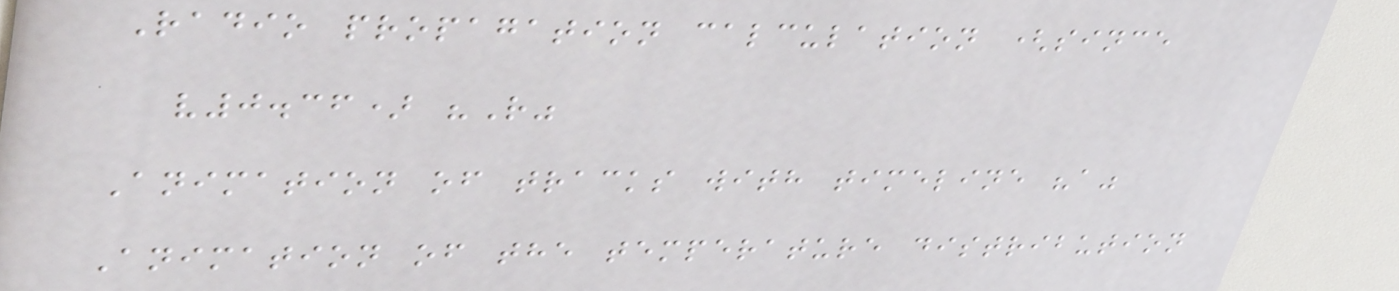Radio propagation calculation (since
v0.36) "R"
Animation of tracks with timeline "a"
Animation of the temperature distribution
